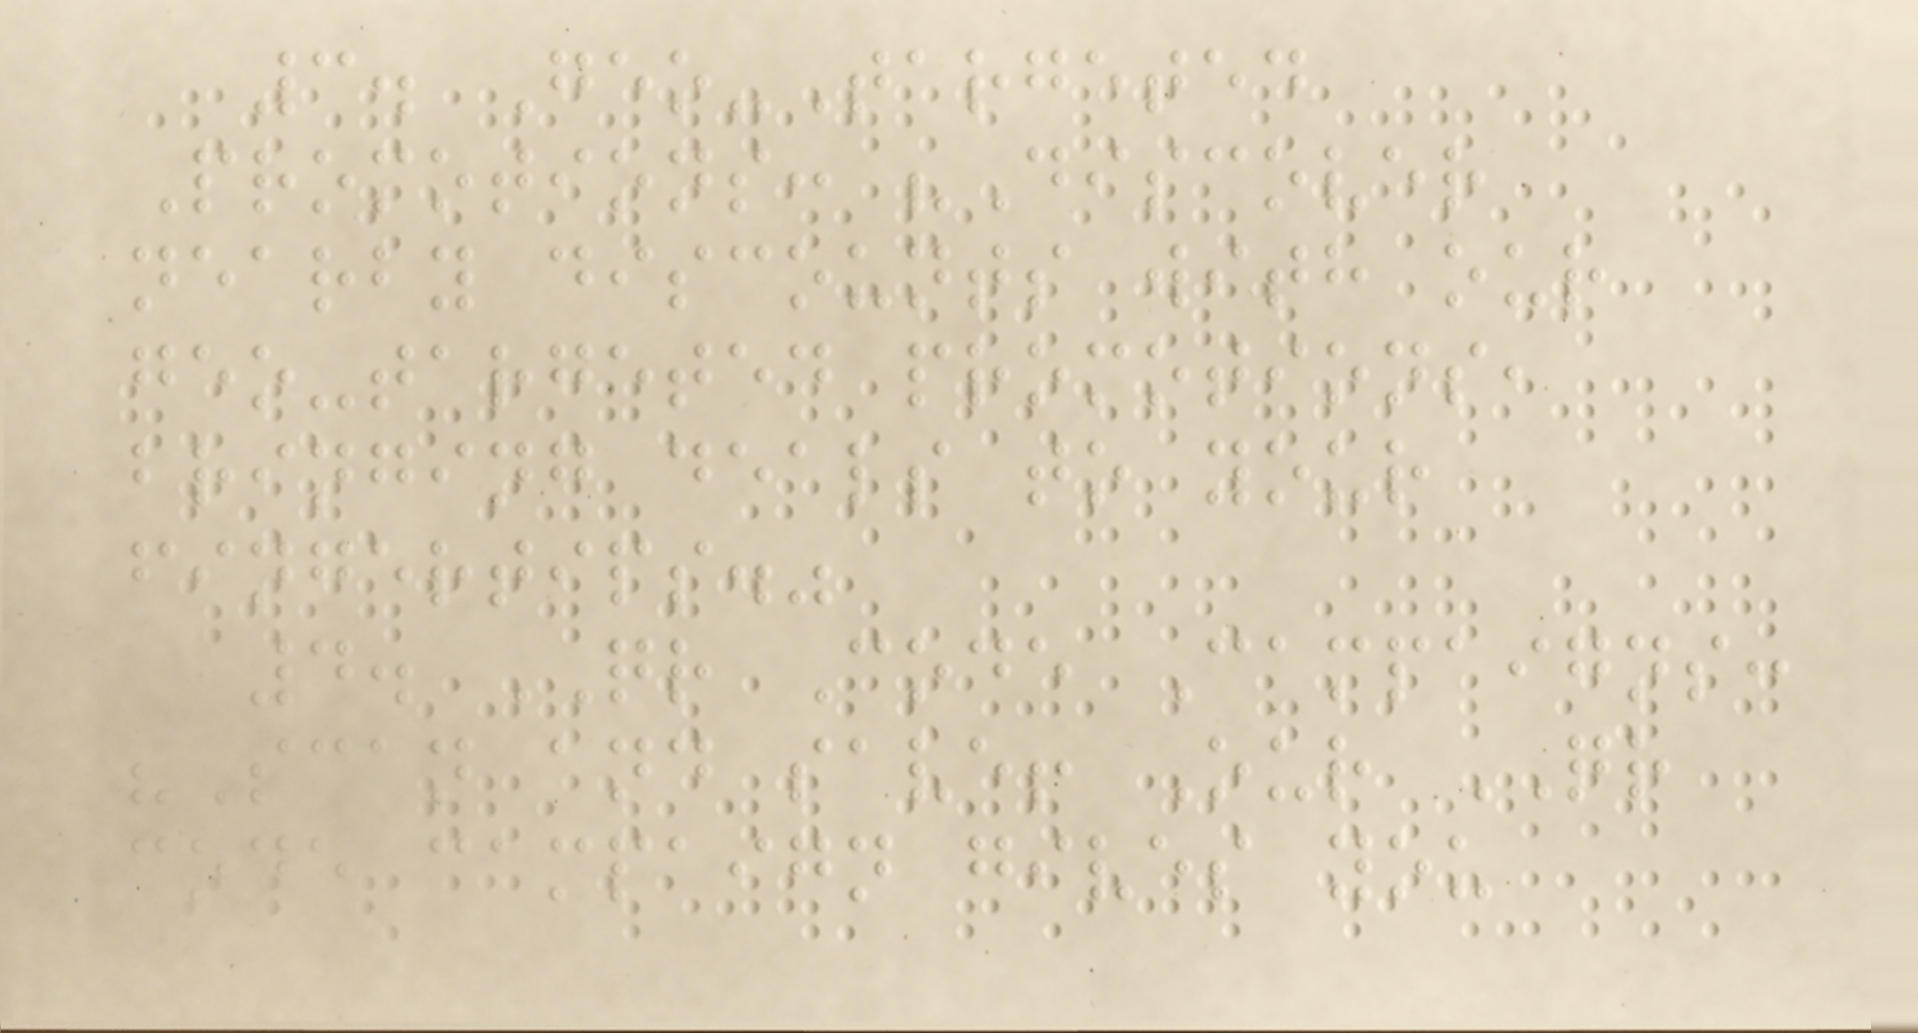3. Geo-Targeted
Promotions: "Discover
nearby discounts with our
geo-targeted promotions,
bringing deals to your
fingertips."
4. QR Code Campaigns:
"Scan and save! Our QR
code campaign gives you
